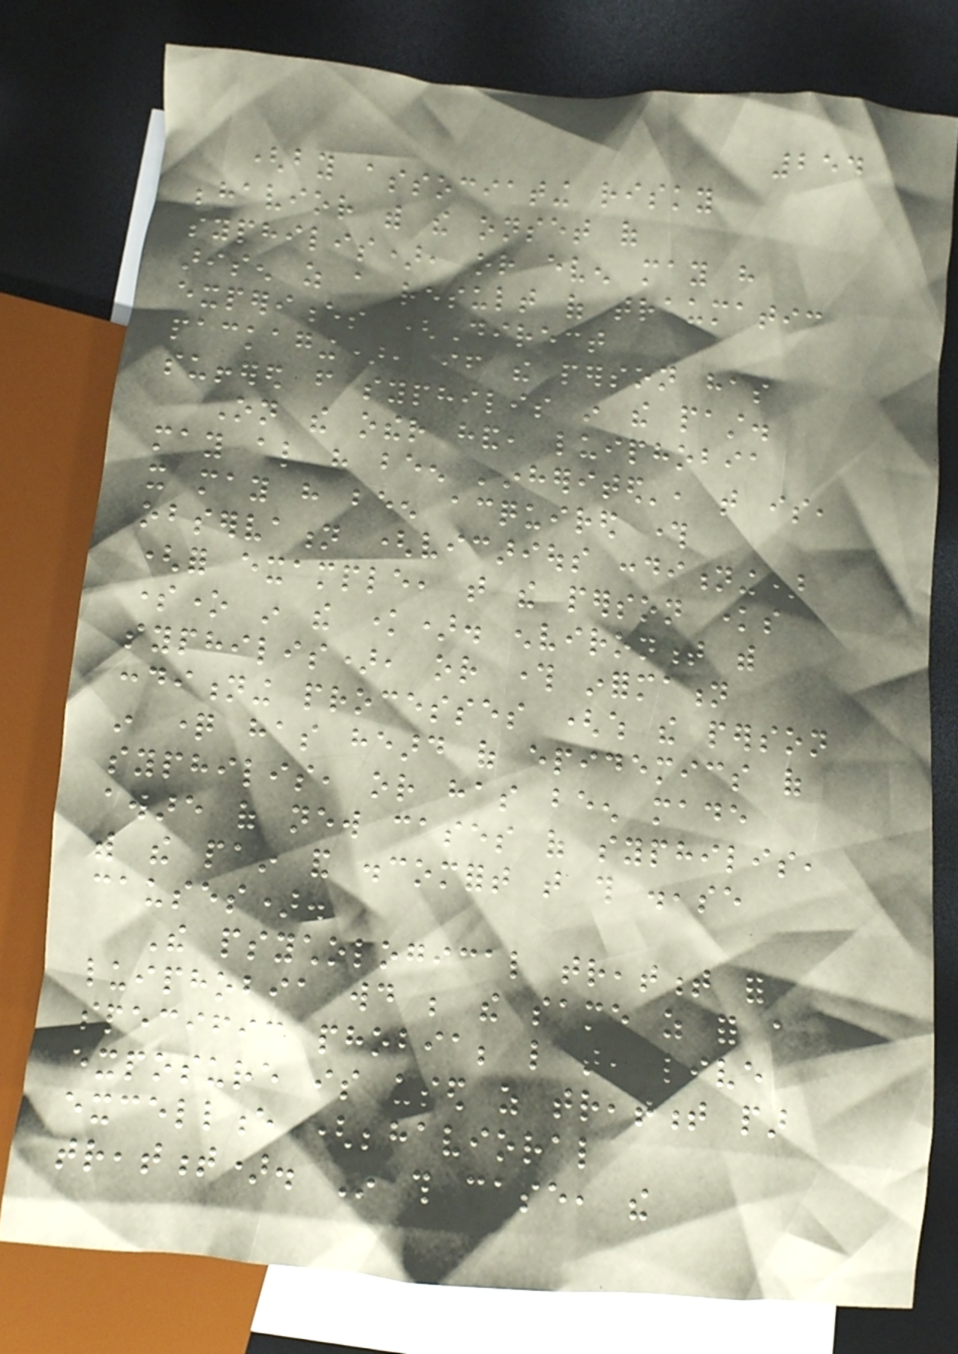254
(by associating risky
behavior with the onset of
syphilis), or even may have
arisen as a result of traumatic
experiences (Direct
packaging), if the person has
suffered from syphilis in the past.
On the other hand, luiphobia
may also have been 'inherited', that is,
it may have been acquired through
observation (vicarious conditioning)
(for example, that the person knows
someone in the know). environment with
syphilis), or through information
conditioning processes (which the person
in question has heard of epidemics of
syphilis, or has been made
aware of new cases of syphilis,
with the pain and discomfort that this disease
causes).
The psychological treatment for
luiphobia would be the same as for a
specific phobia; like that, live
exposure is used as treatment par
excellence (behavioral
treatment). In this case, the
